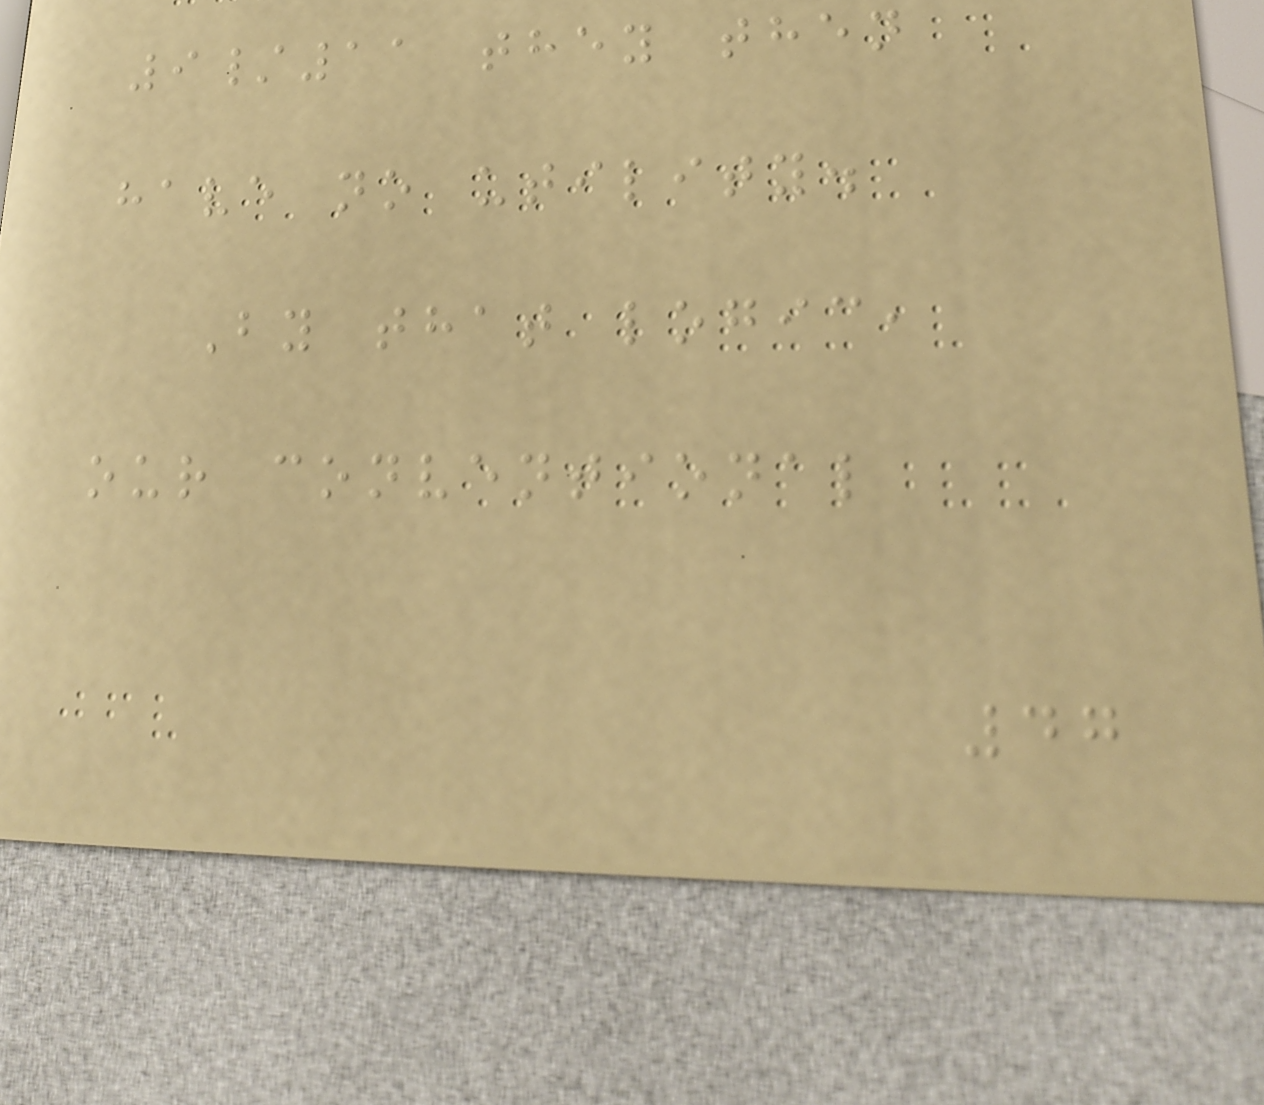9/11 they then
have no utility.
By that logic,
our conventional
47
